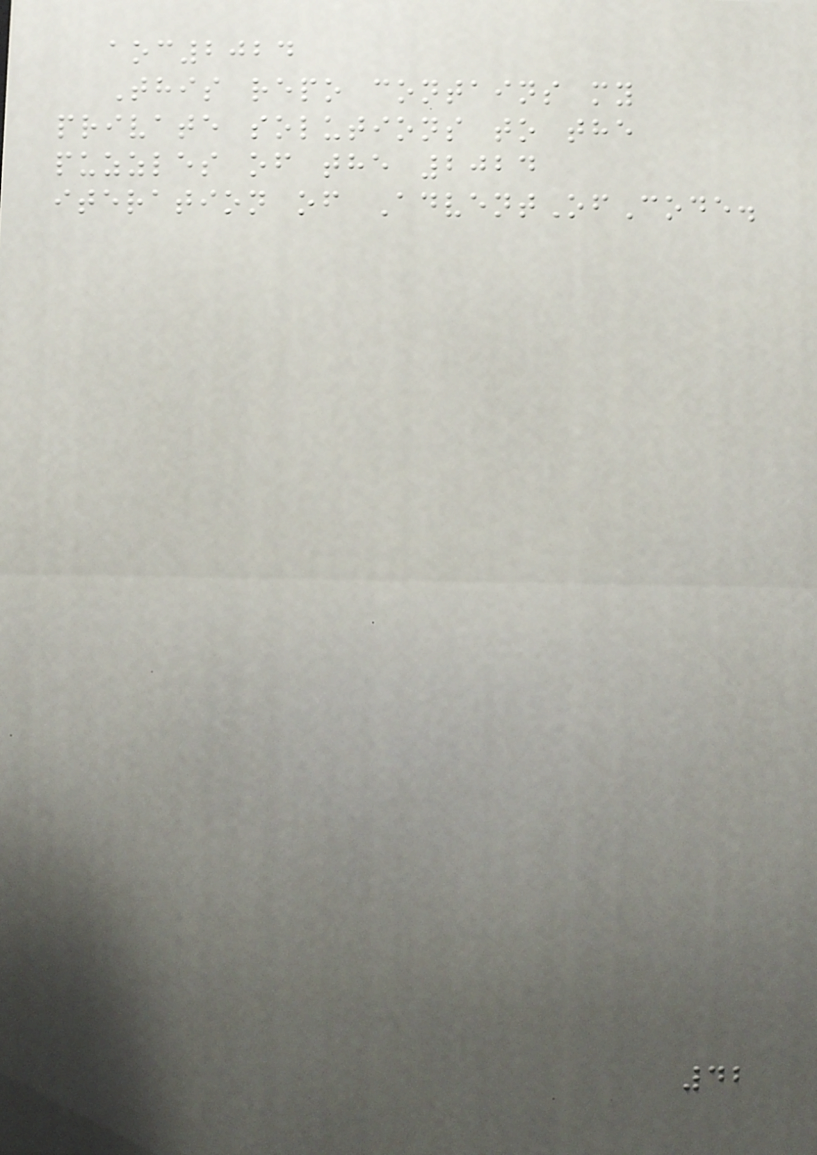aoc2024
This repo contains my
private solutions to the
puzzles of the 2024
iteration of AdventOfCode.
42
